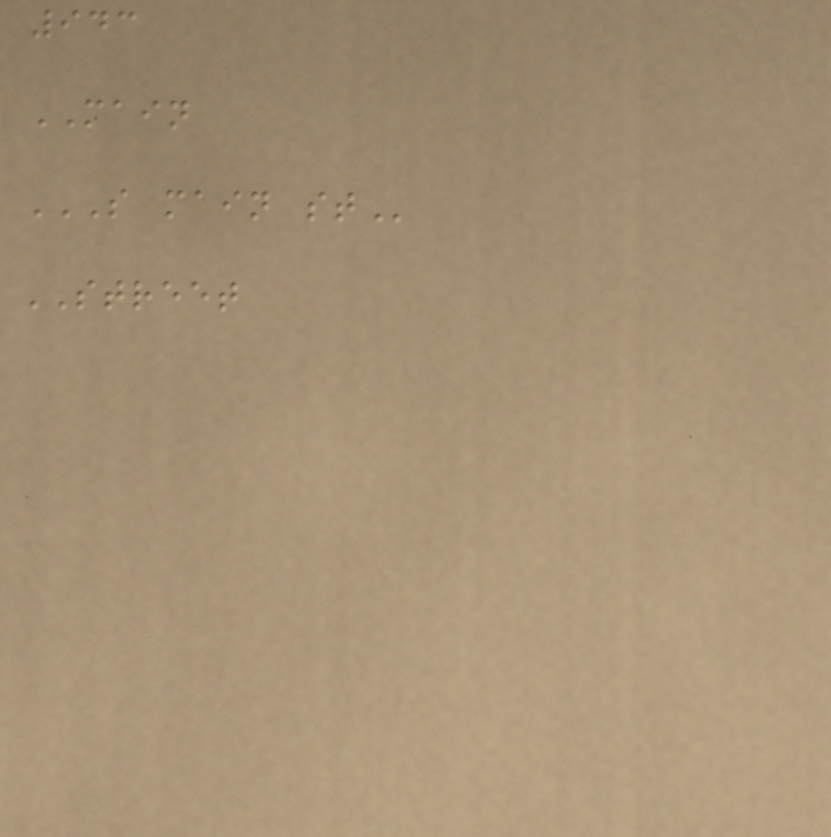943
MAIN
S MAIN ST
STREET
